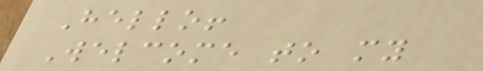Hello!
Welcome to my
